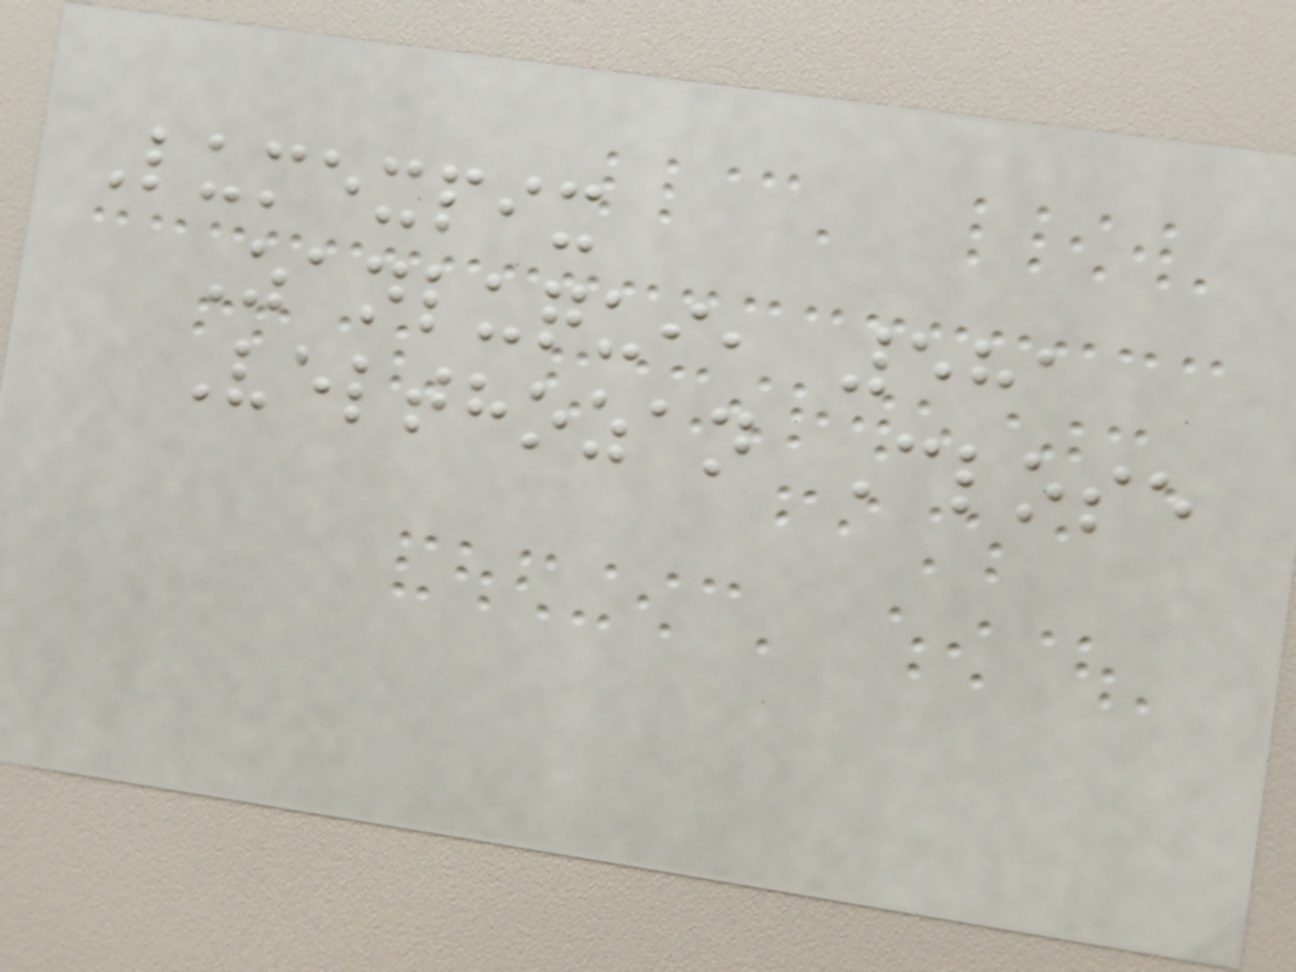Lumexpix
Zanluqui, 581
Velthozan Close
